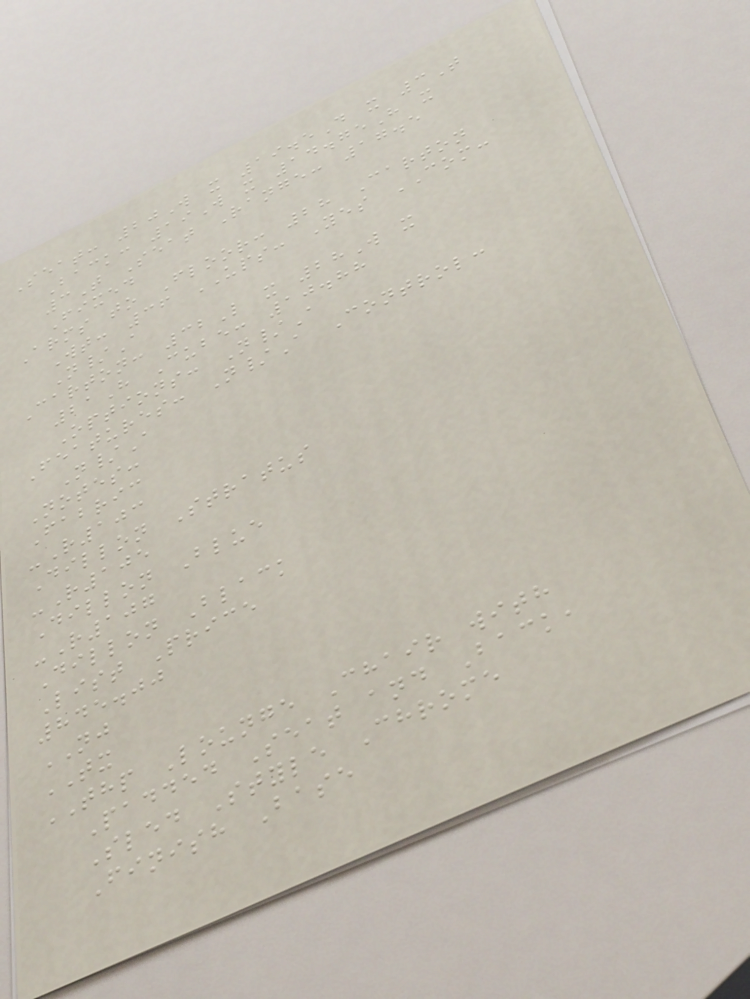Seat: 20W x 19.5D x 3T
Back: 19W x 14.75H x
3T Seat Range: 17.5
Fixed
Arms to Floor: 28 Carton
Wt: 36 UPS: Yes COM:
N/A
Carton: 32L x 28W x
21H Cube: 10.88
Options: N/A
Features: N/A Control:
N/A
Notes:
Fabric
-R103
Dillon Stratus
-R105
Dillon Blue
-R107
Dillon Black
List Price
845.00
NJ
TX
THP Lounge Chair with
Padded Seat and Back,
Sled Style Chrome
Finish Base
